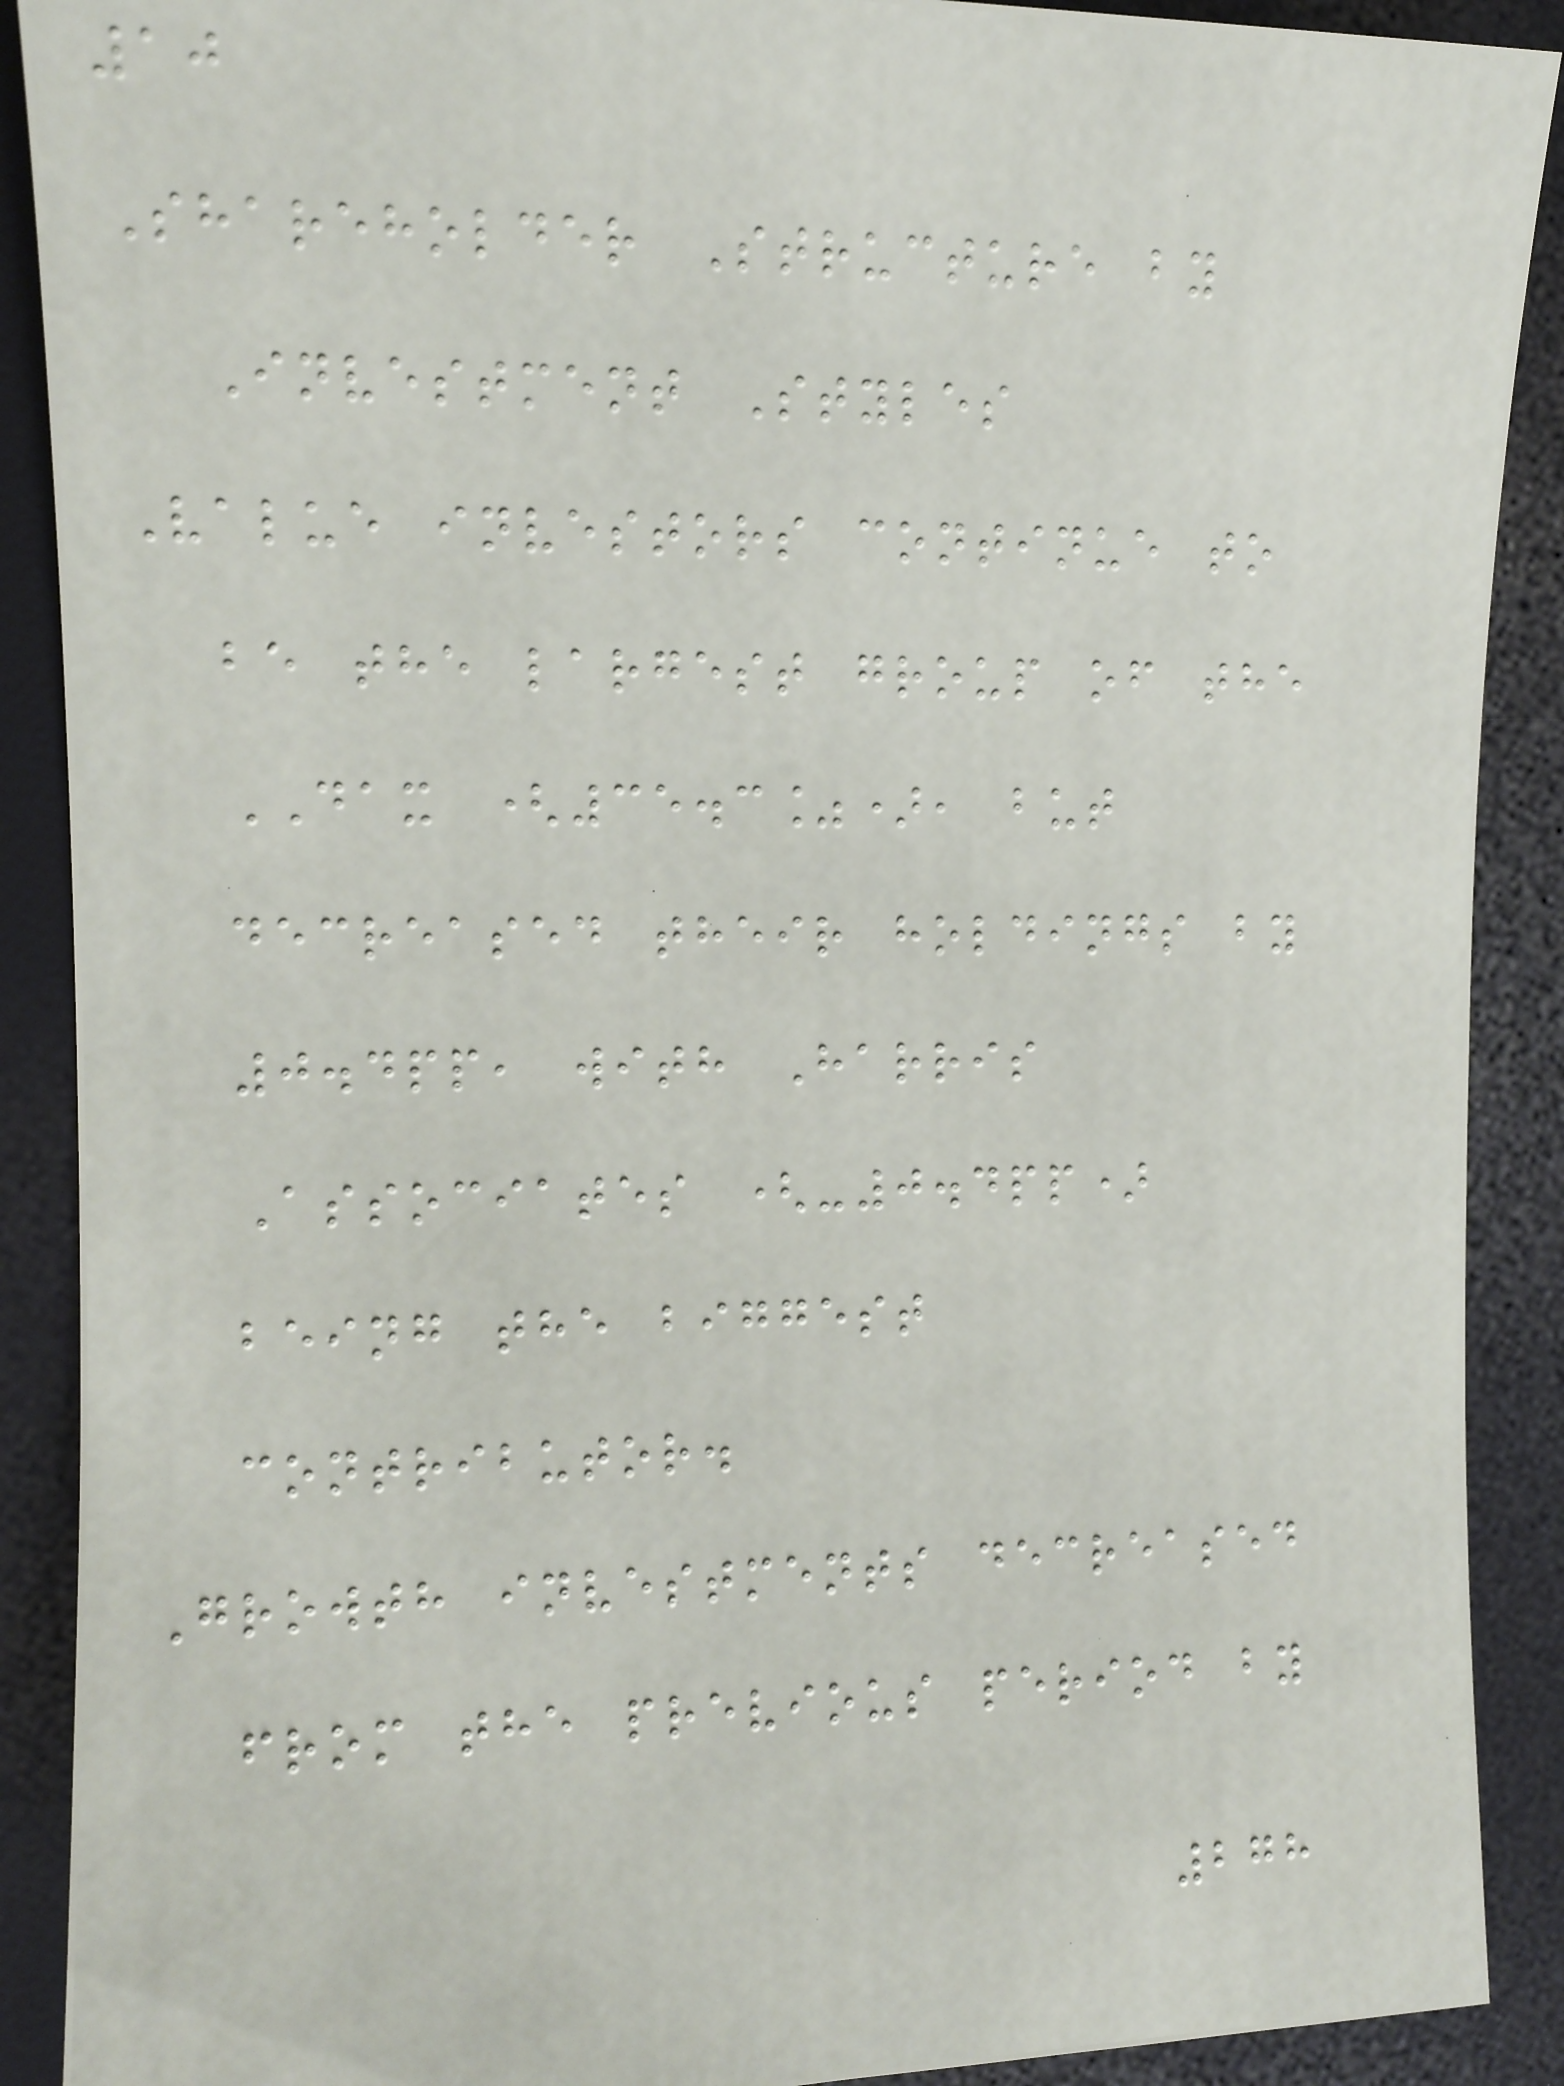10
Shareholder Structure by
Investment Styles
Value investors continue to
be the largest group of the
DAX (35.3%), but
decreased their holdings by
0.4pp, with Harris
Associates (-0.4pp)
being the biggest
contributor.
Growth investments decreased
from the previous period by
278
